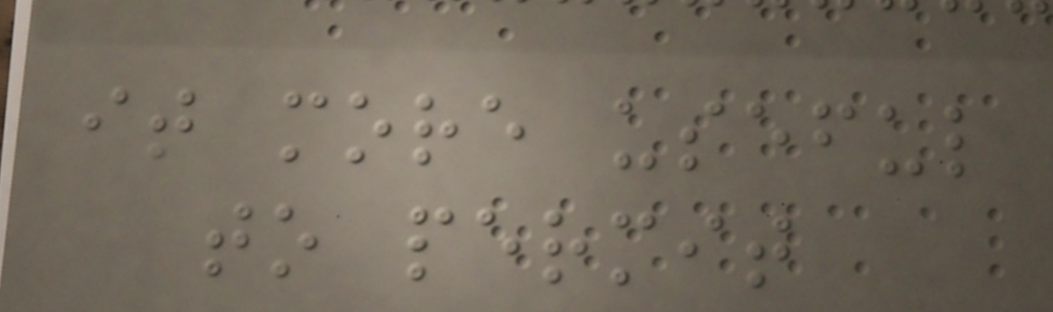it more useful
to permit
